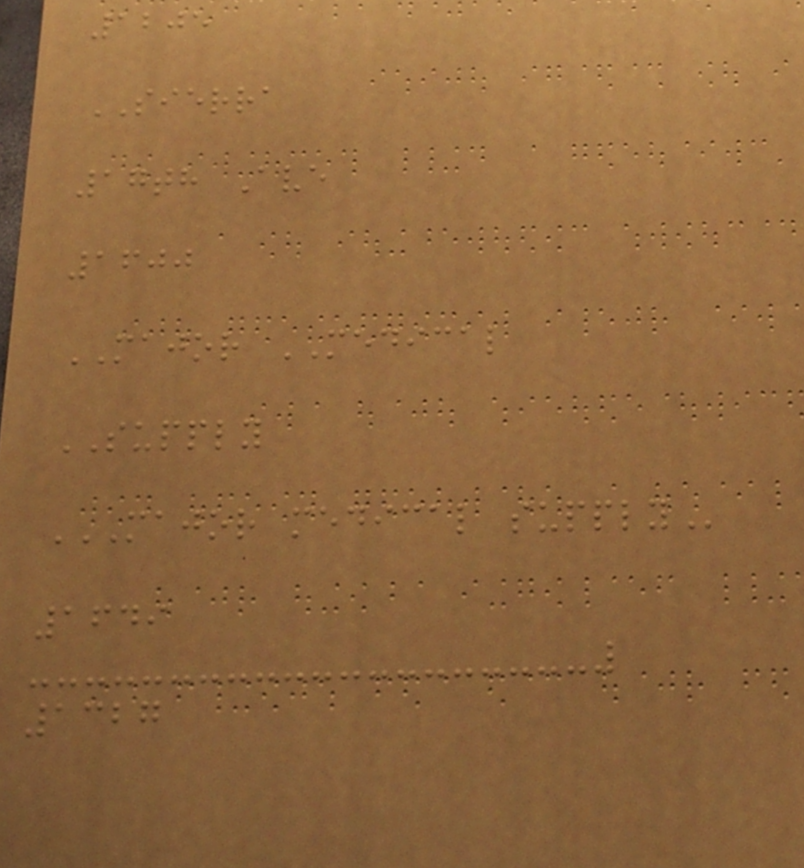1205
SIERRA
17th Ave
1600
MAJOR MEDICAL
SUPPLY
MAJOR MEDICAL SUPPLY
1649
1327
